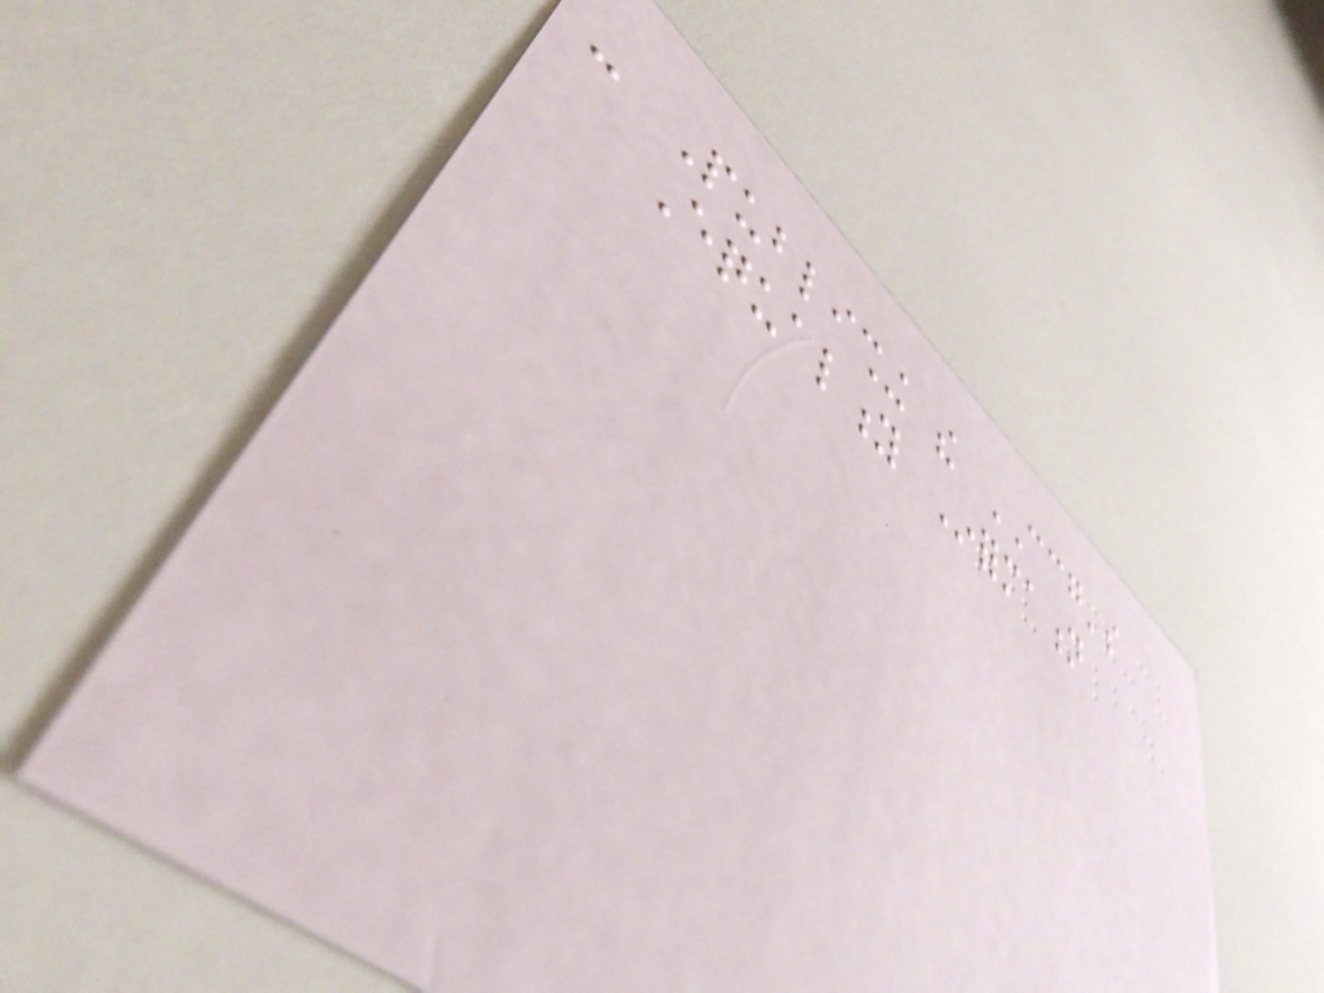- Publishing the CCG's
Equality Information
